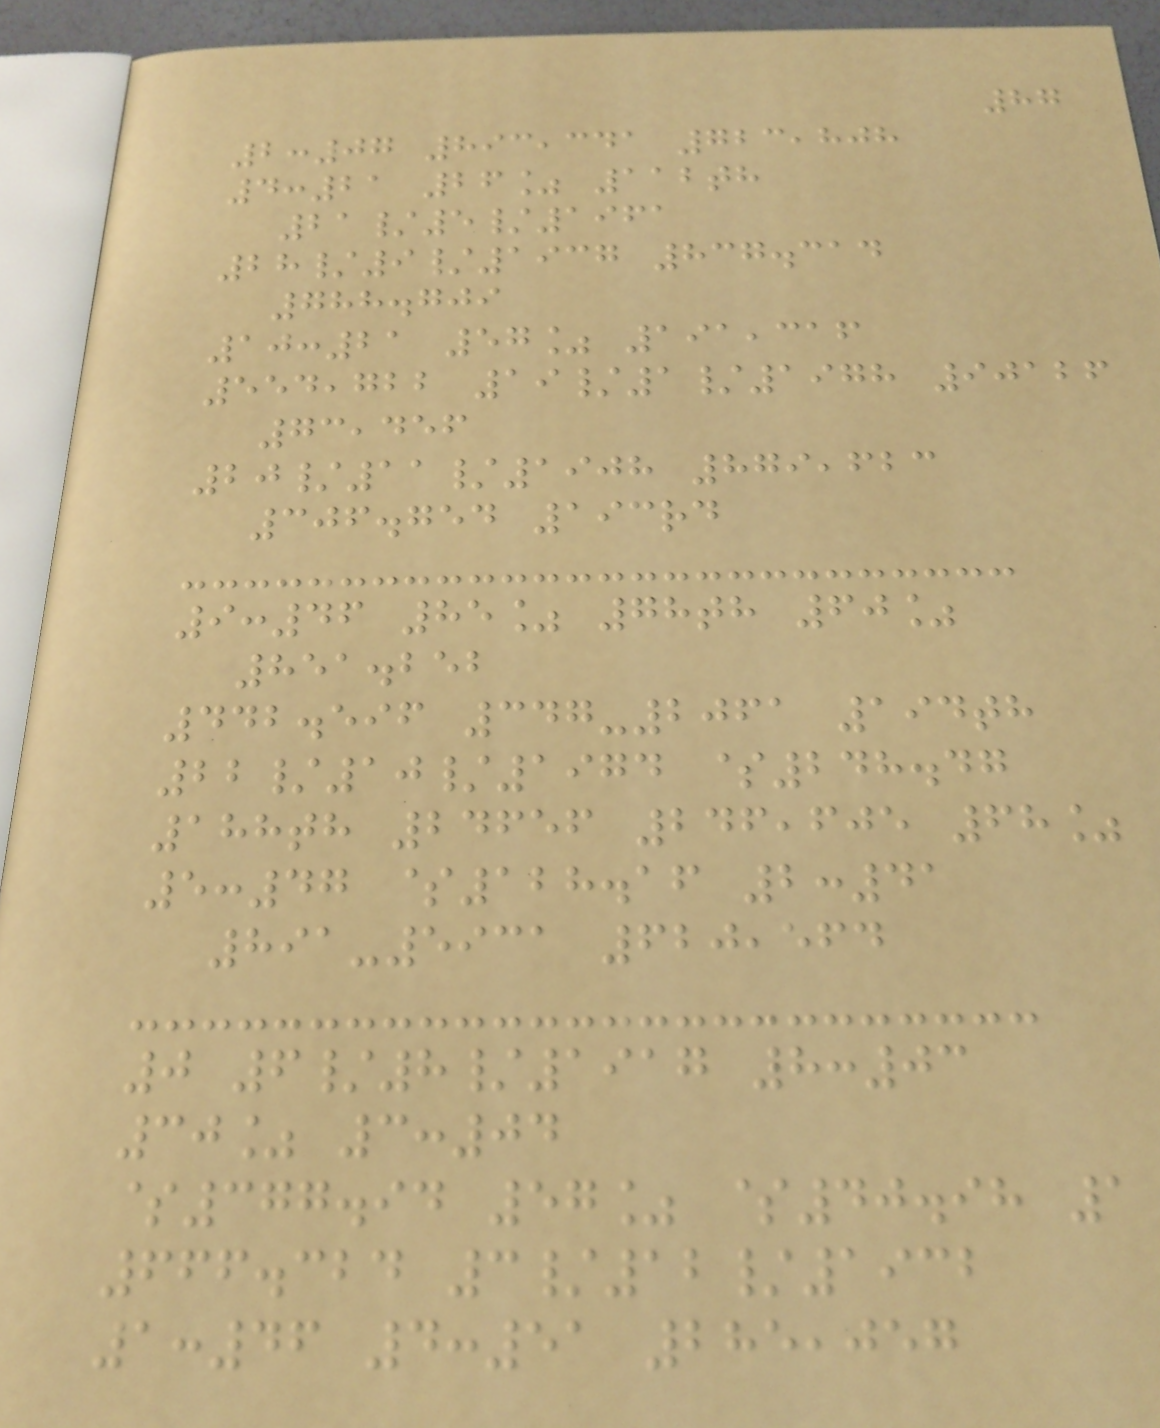87
2:07 893,341 723,808
4:21 26% 112th
21/5/1961
28/9/1937 837.314
788.709
10:21 57% 191,316
554,722 19/1/1978 90126
73,456
20/11/1908 879,623
306.754 193rd
9:46 85% 78th 60%
851.252
442.596 347-2061 194th
22/10/1974 $248.47
188th 24656 246,605 68%
5:47 $128.16 2:41
891-5931 620,564
0 6/8/1917 8:03
30% 3:04
$377.94 57% $40.98 1
666.324 3/12/1932
1:46 4:51 285,057
